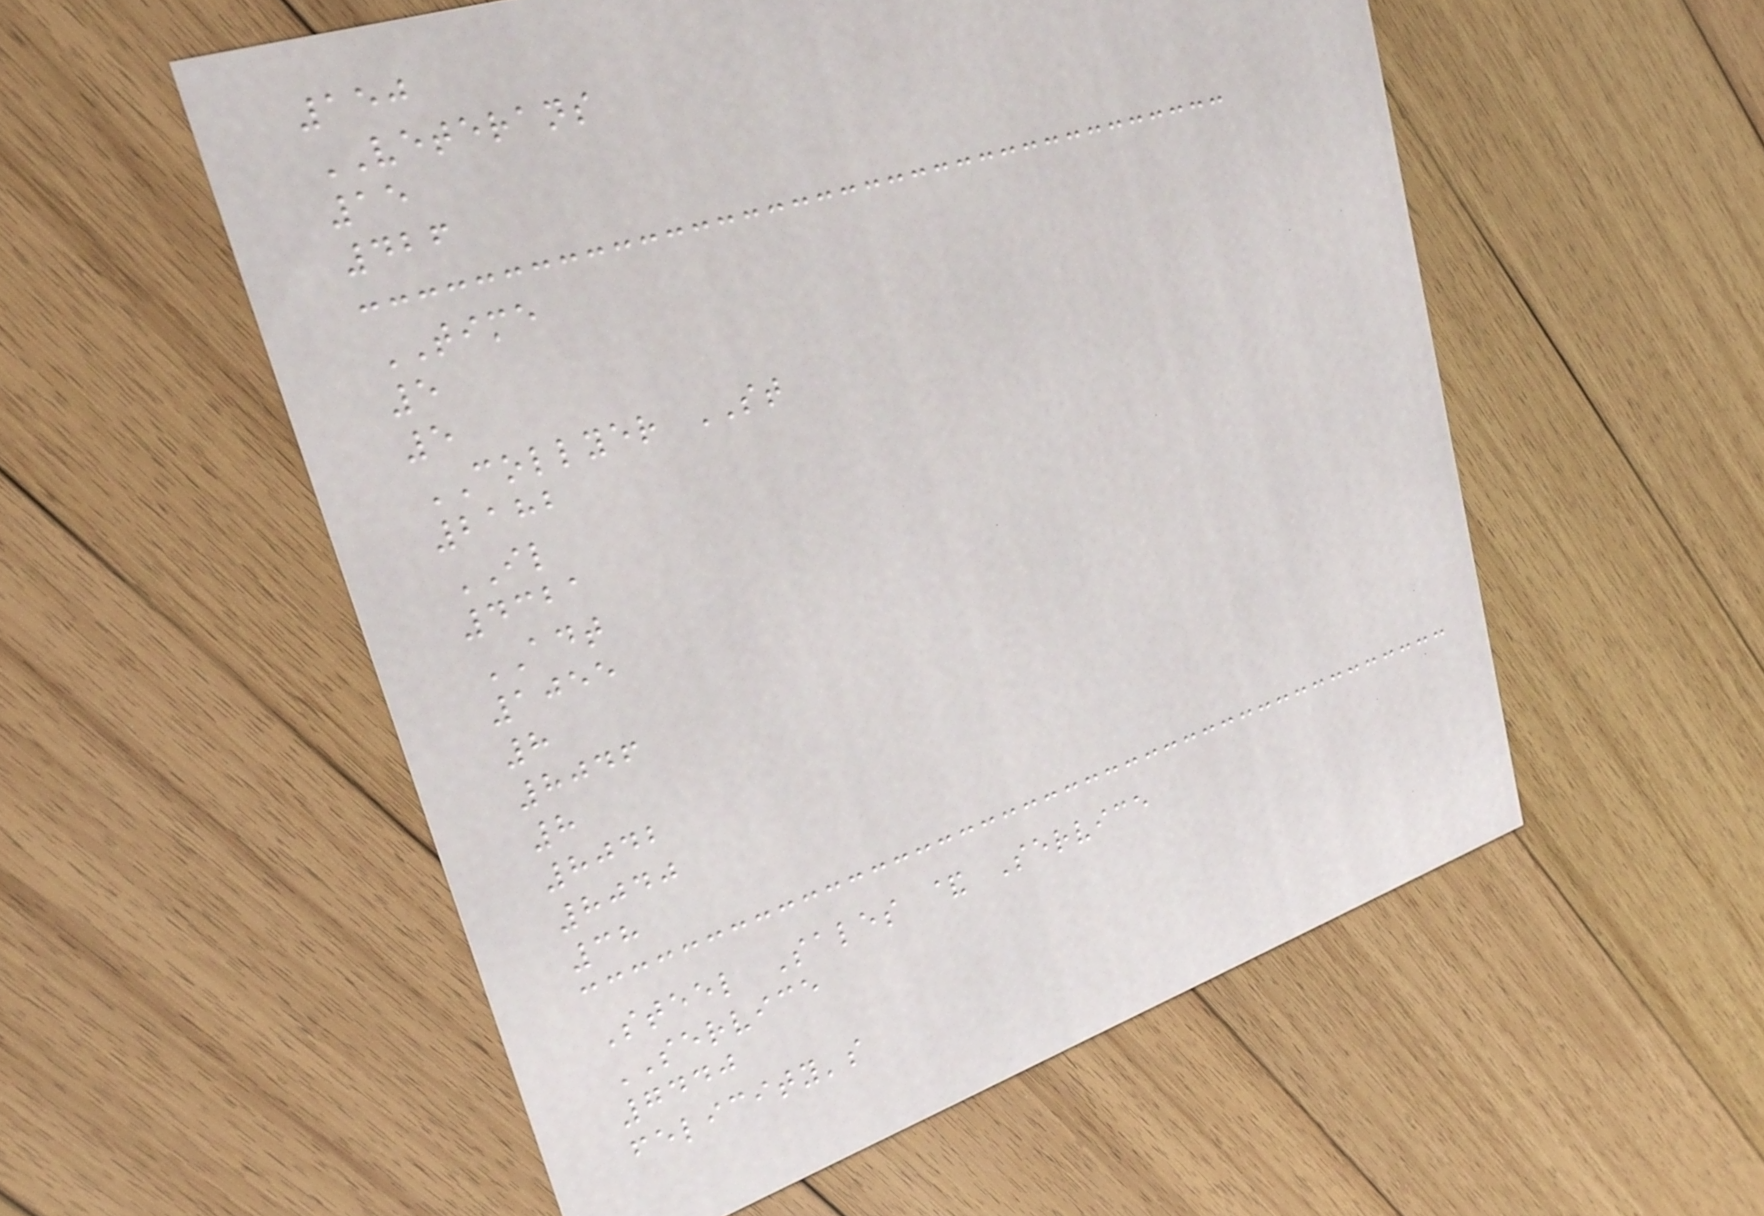150
VETERANS
15
426
TIME
5
5
COLLYER ST
2182
IL
4321
ADT
1055
8
8046
8
8042
8040
38
Steel Sales & Service
SERVICE
7440
felicity's
